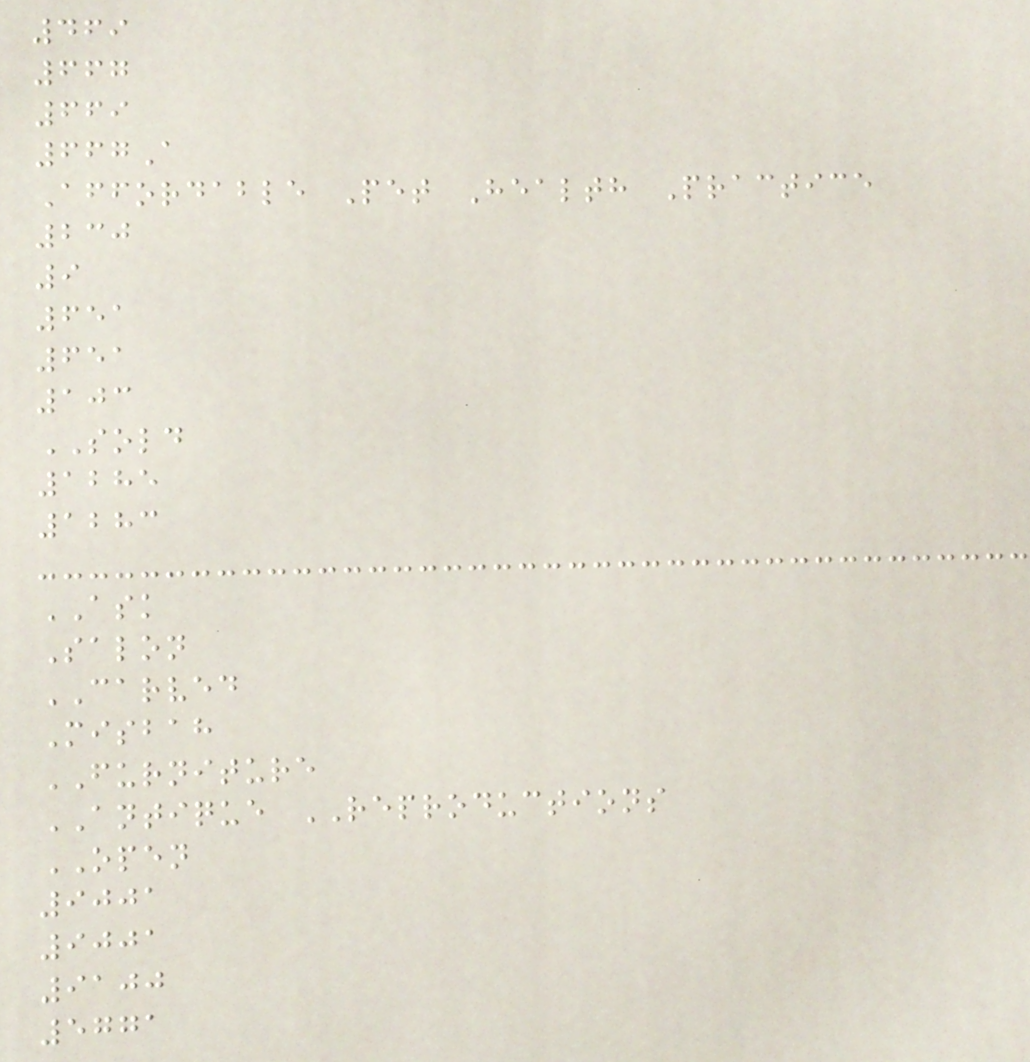469
667
669
667A
Affordable Pet Health Practice
230
9
651
651
103
SOLD
1285
1283
ASK
Salon
CARVED
Misbah
FURNITURE
ANTIQUE REPRODUCTIONS
OPEN
9001
9001
9100
5771
